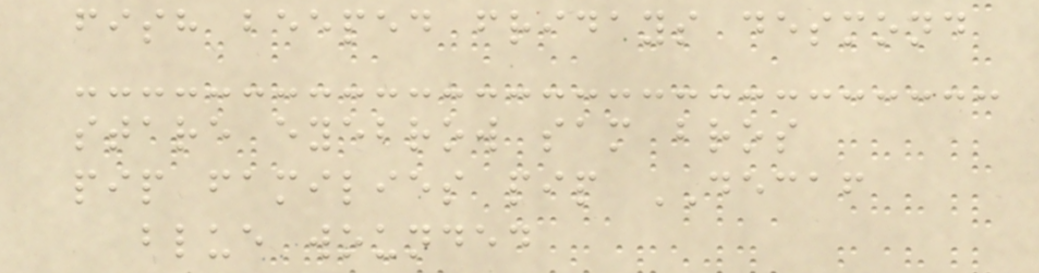fish beeped fridays desmond
stare eyebrow sam bros
pip families pip DECAF
blue wounded
